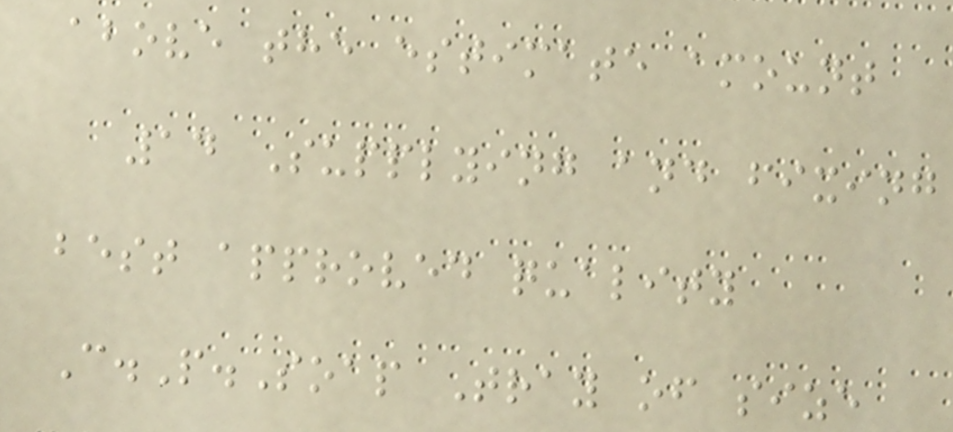above the estimate amount
14 Supplying and fixing
best approved quality
C.P.Soap Tray of size
